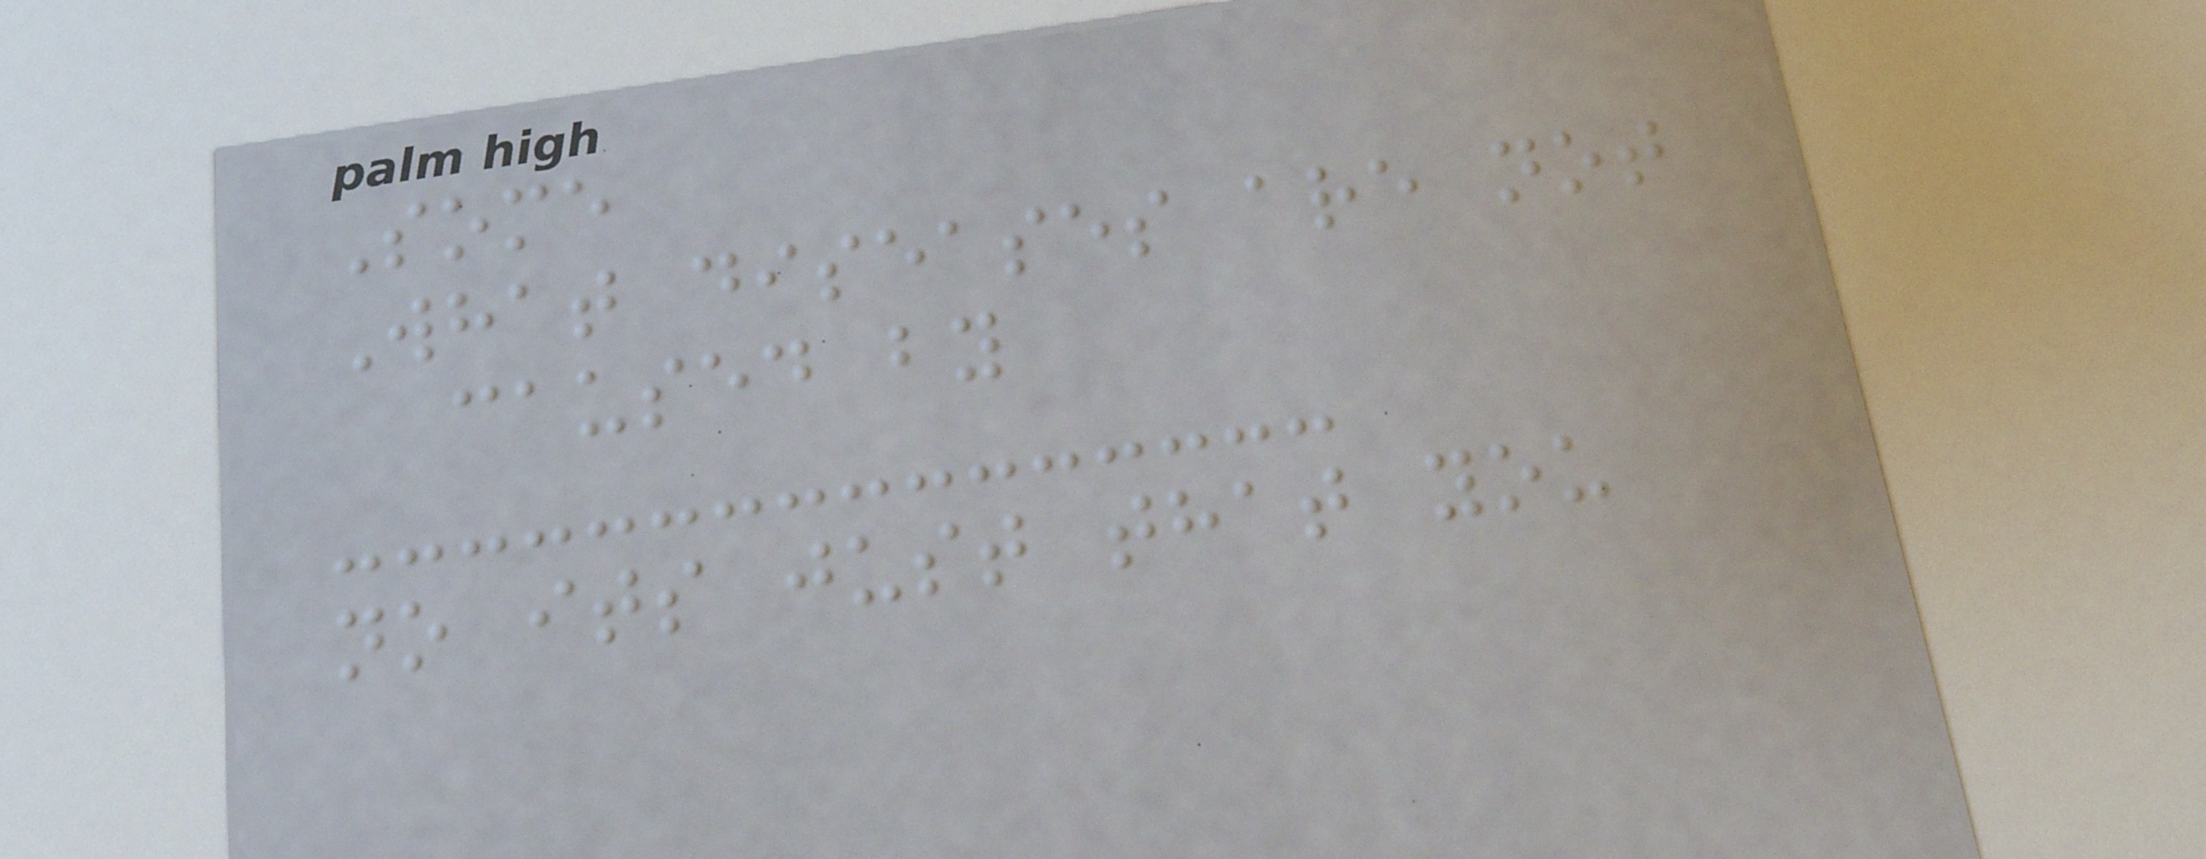Some
What diseases are not
caused by
no its just that you
